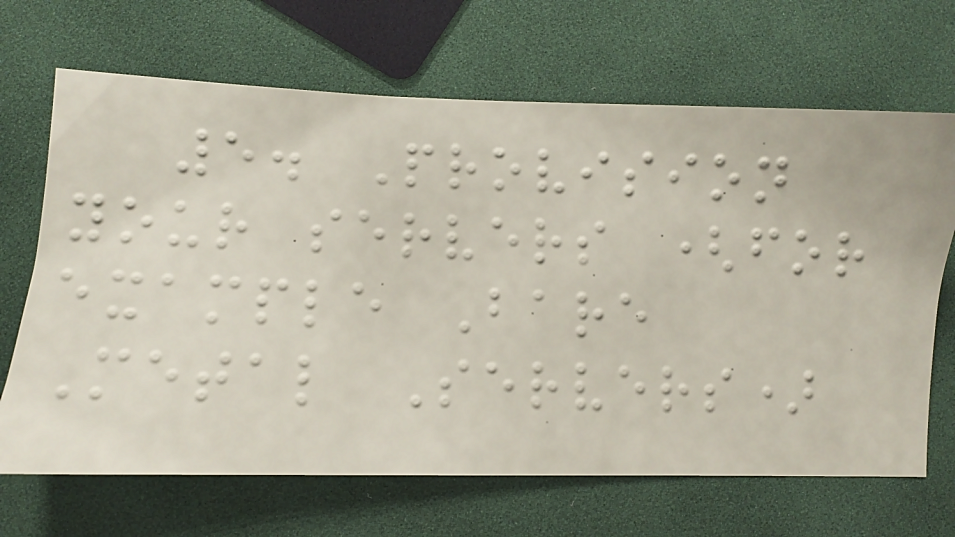5. Provision
your servers (for
example Bare
Metal Servers)
